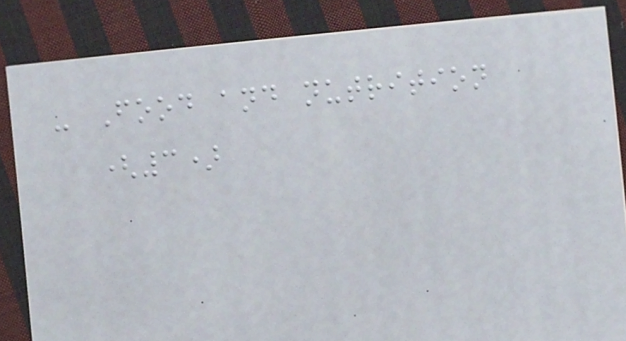- Food and nutrition
(3)
